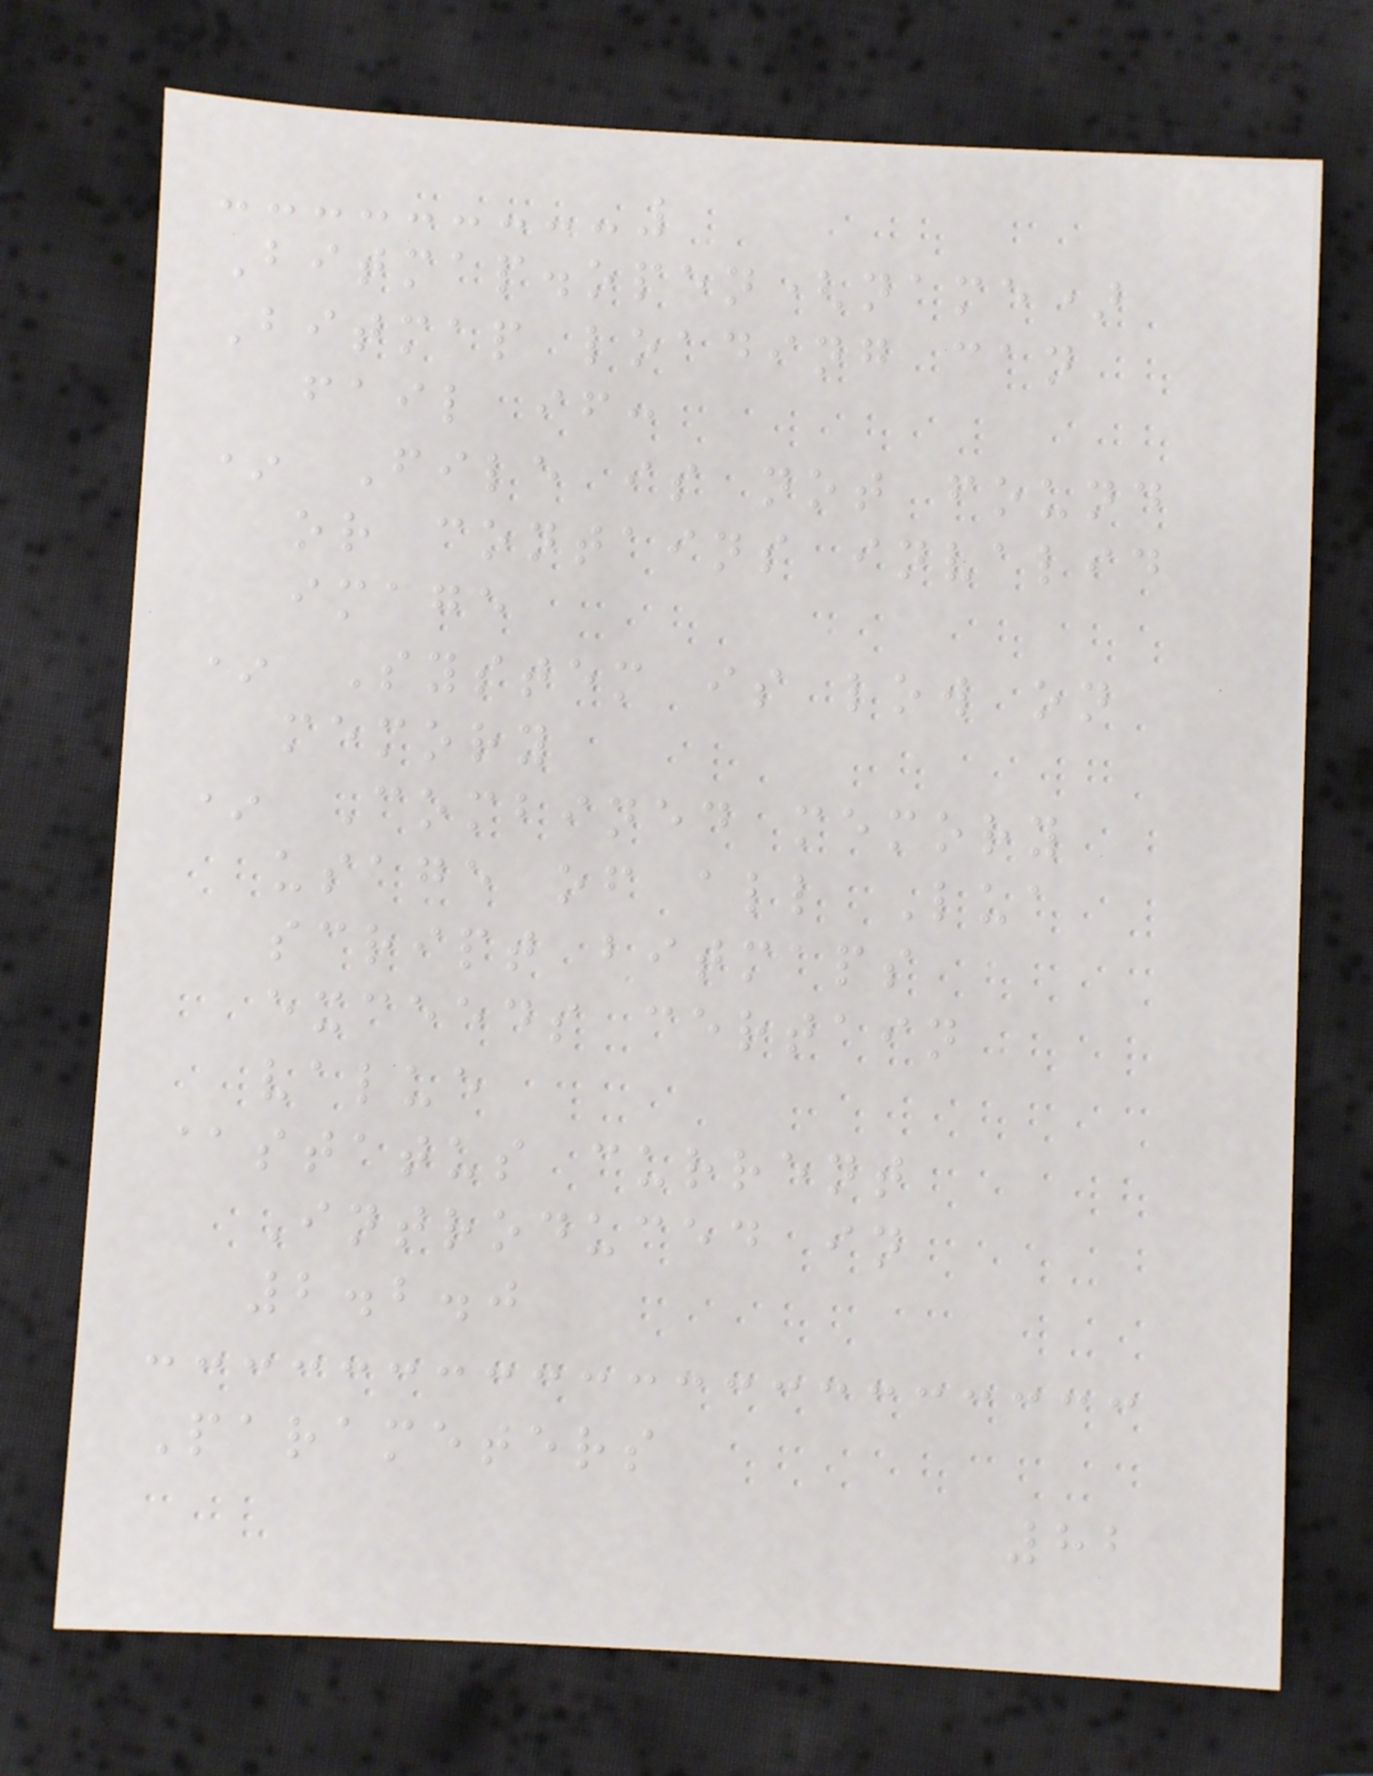Bitmap.open(name)
Bitmap loading can
fail if:
* File is not found
or contains invalid
image
* System is low on
memory
* Combined memory
usage of all Lua
script bitmaps
exceeds certain
value
@status current
Introduced in
2.2.0
Parameters
82
